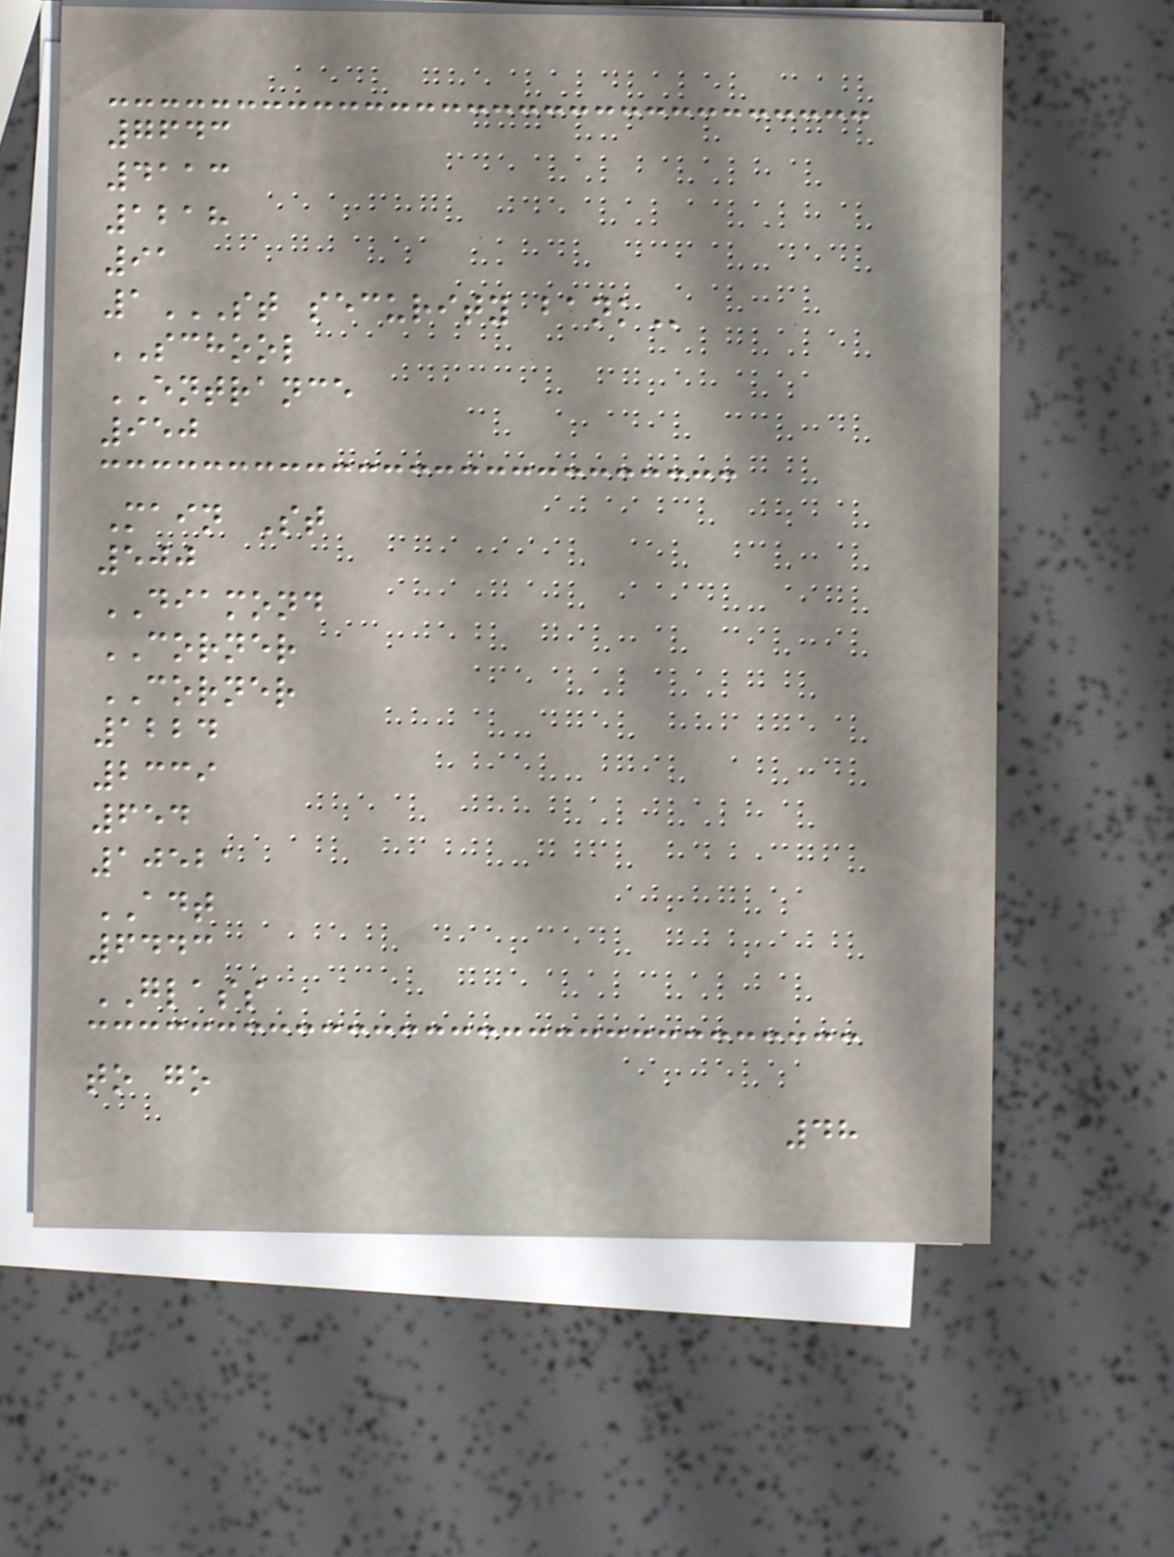7643
4113
1218
91
1ST SECURITY BANK
SCHOOL
ENTRANCE
950
Main St
500
DIAMOND
CORNER
CORNER
1224
2339
654
10521
ADT
6443
GLASS
to go
48
